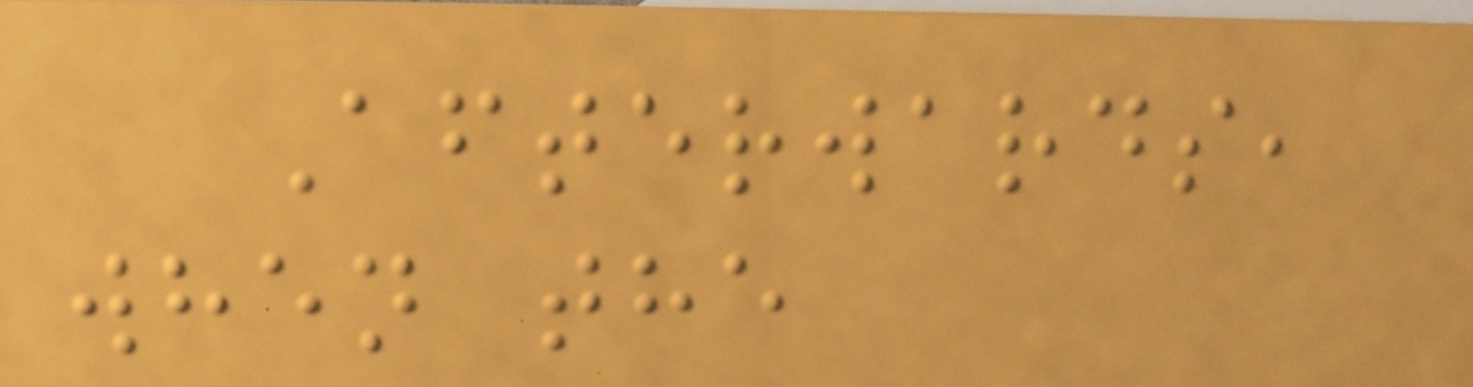Afterwards,
when the
